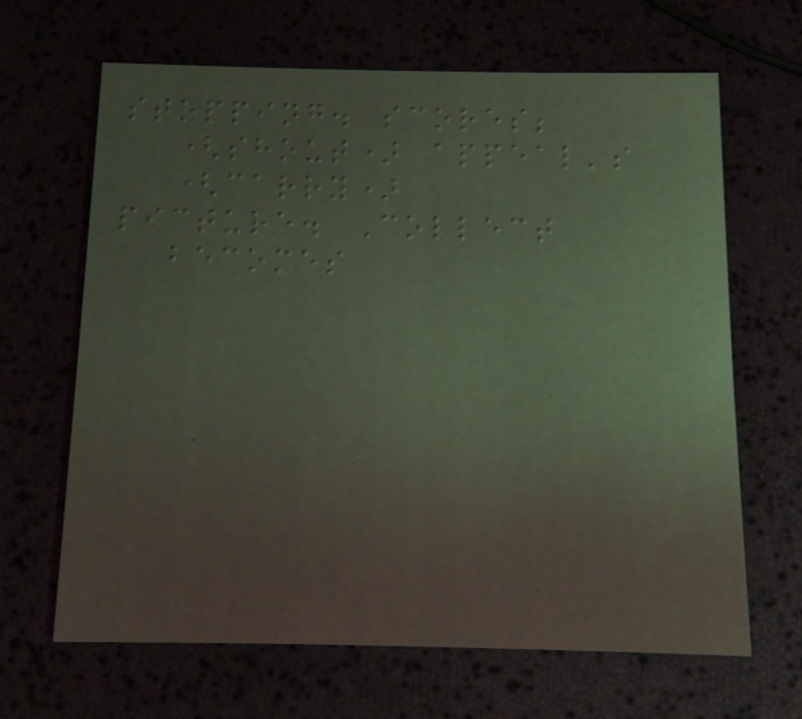stopping. scores;
(shout) appeal's
(carry)
picture. Collect
becomes
